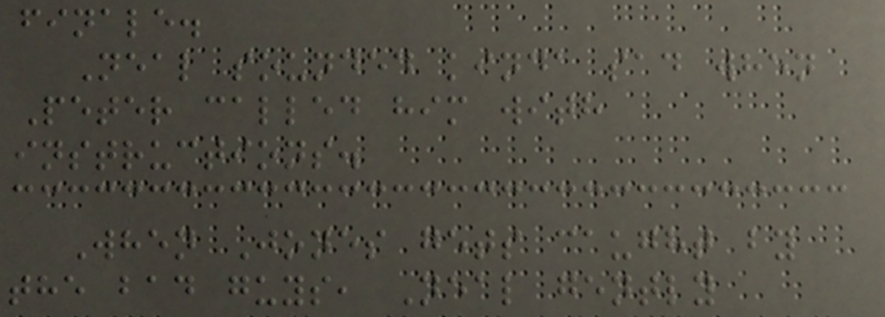finale.
Neal sounded kinda sad when
Peter called him with
instructions.
When Jones gets caught by
the bad guys, Neal gently
